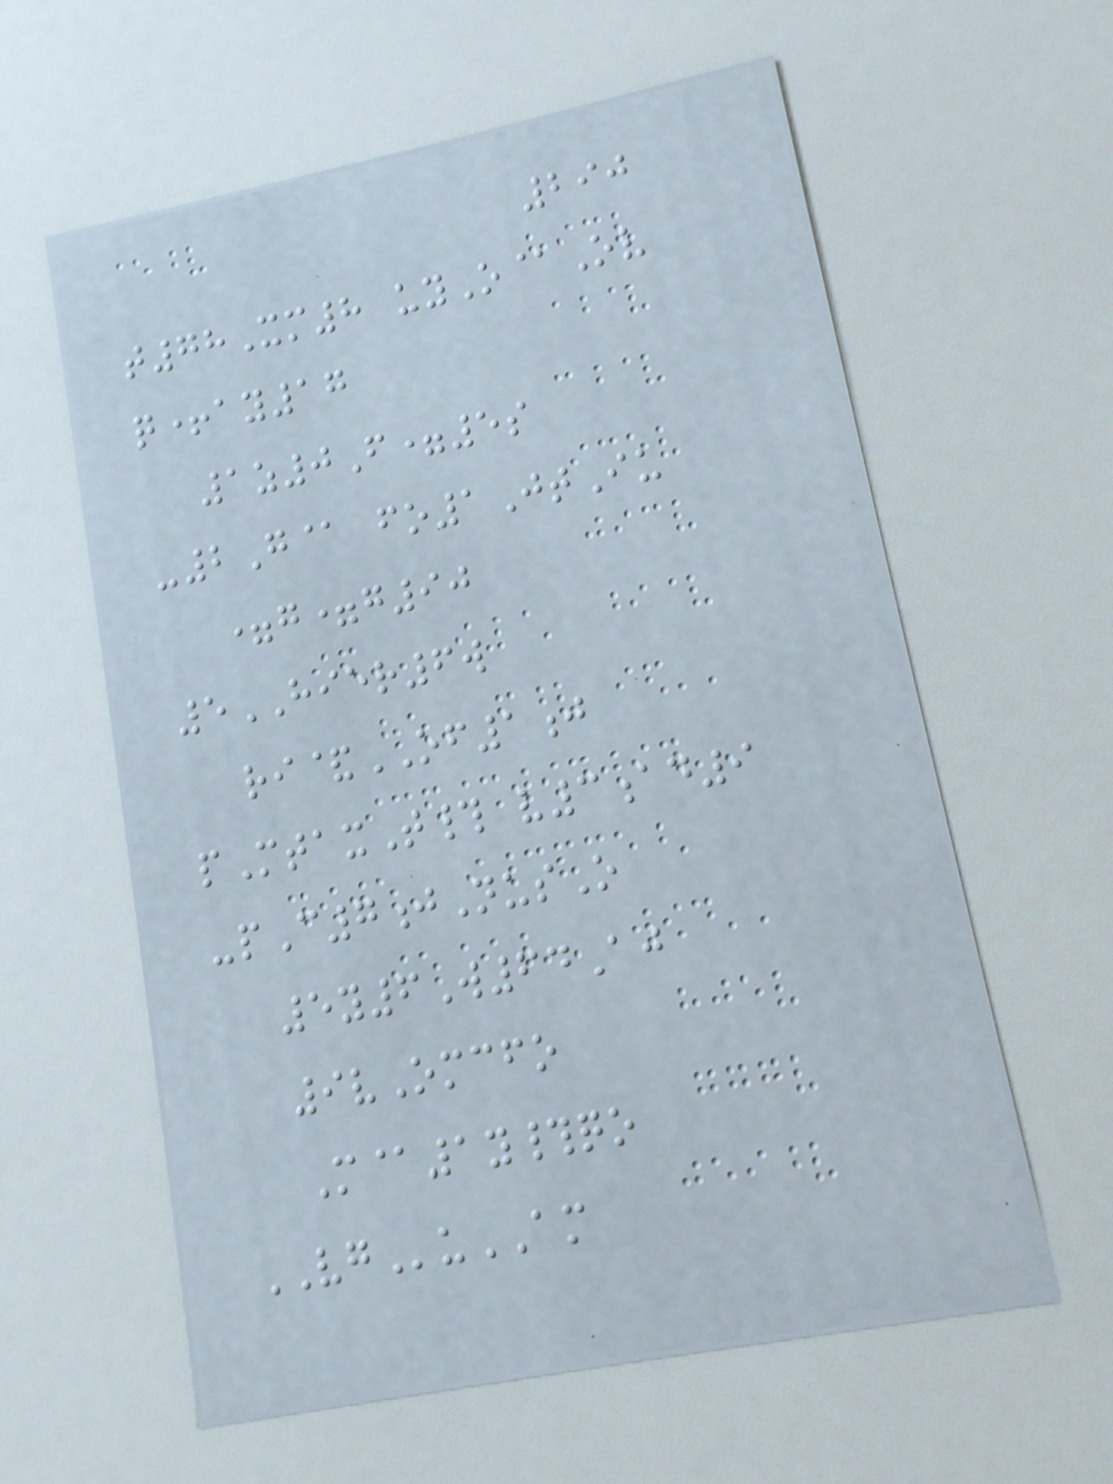290
t78Xm8 uyO@Ov
q+ay17
1z0F=5s
-2G@ fo1JtIu
=g=g90
5HIER6w
ri&OF1j
pMtaxT# v3ad9
-pC7jNusO
5y6W64Aj
9vOmcfo
M@1y#qo
VGuAM
